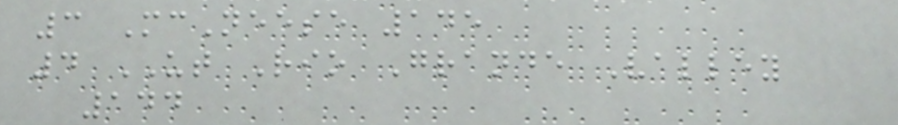3 McNeese 145
4 UT Rio Grande Valley
144
